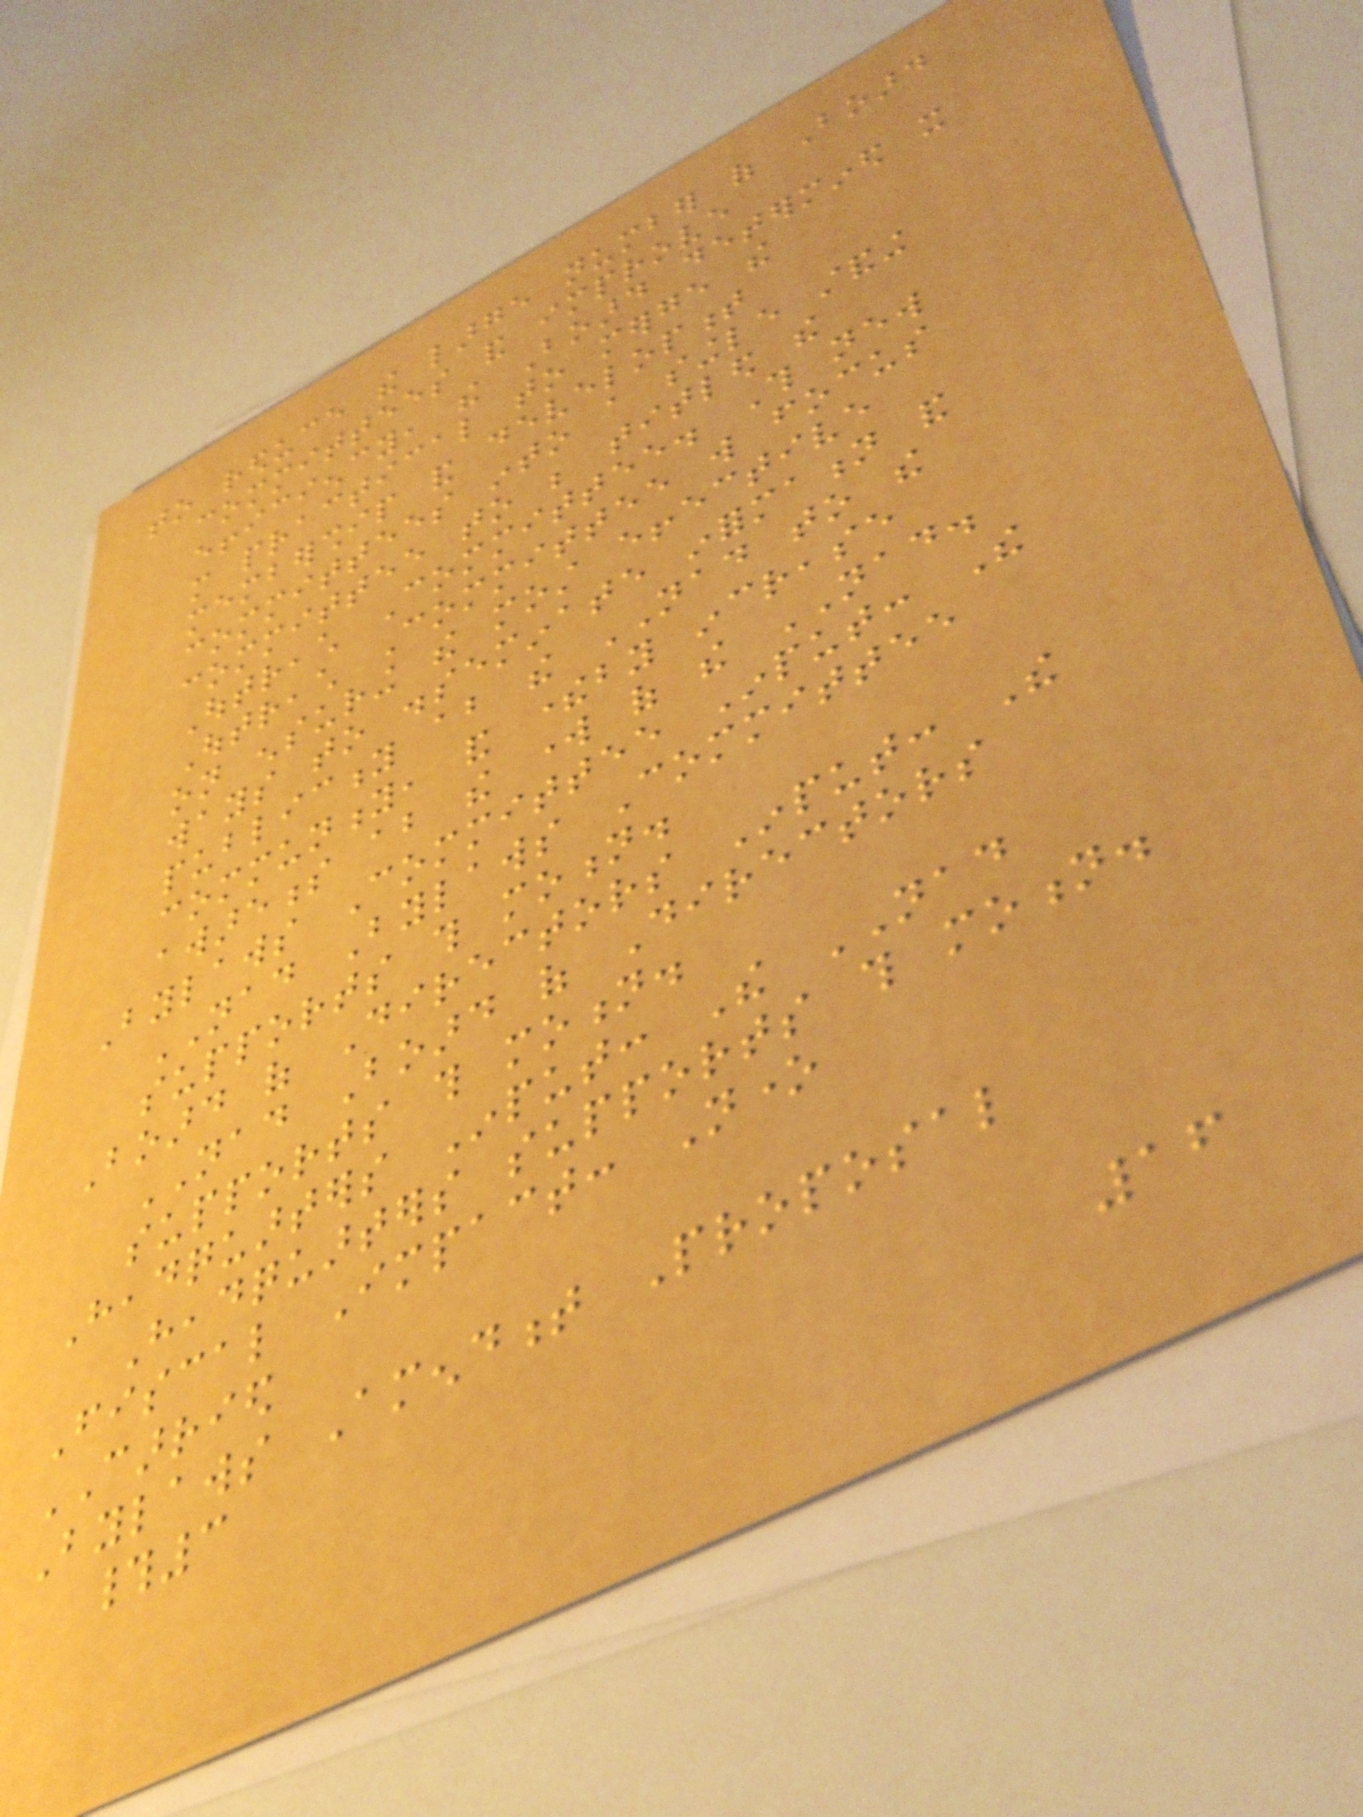to reduce the large number of Board
committees and improve
efficiency, the Board determined it
more practical to merge the
membership and development
committees into a single standing
committee to be titled the
Outreach Committee. This new
Outreach Committee will focus
on ensuring the most effective
ways to disseminate information and
publicity about the NAD to the
community, and thereby increase
awareness about the work of the NAD.
Bylaws Committee Input: The
NAD Bylaws Committee
supports this motion.
Board of Directors Input: The
NAD Board of Directors
supports this motion.
Headquarters Input: The NAD
Headquarters supports this motion.
Fiscal Impact: None
CARRIED
Bylaws Amendment Proposal
#3
16
